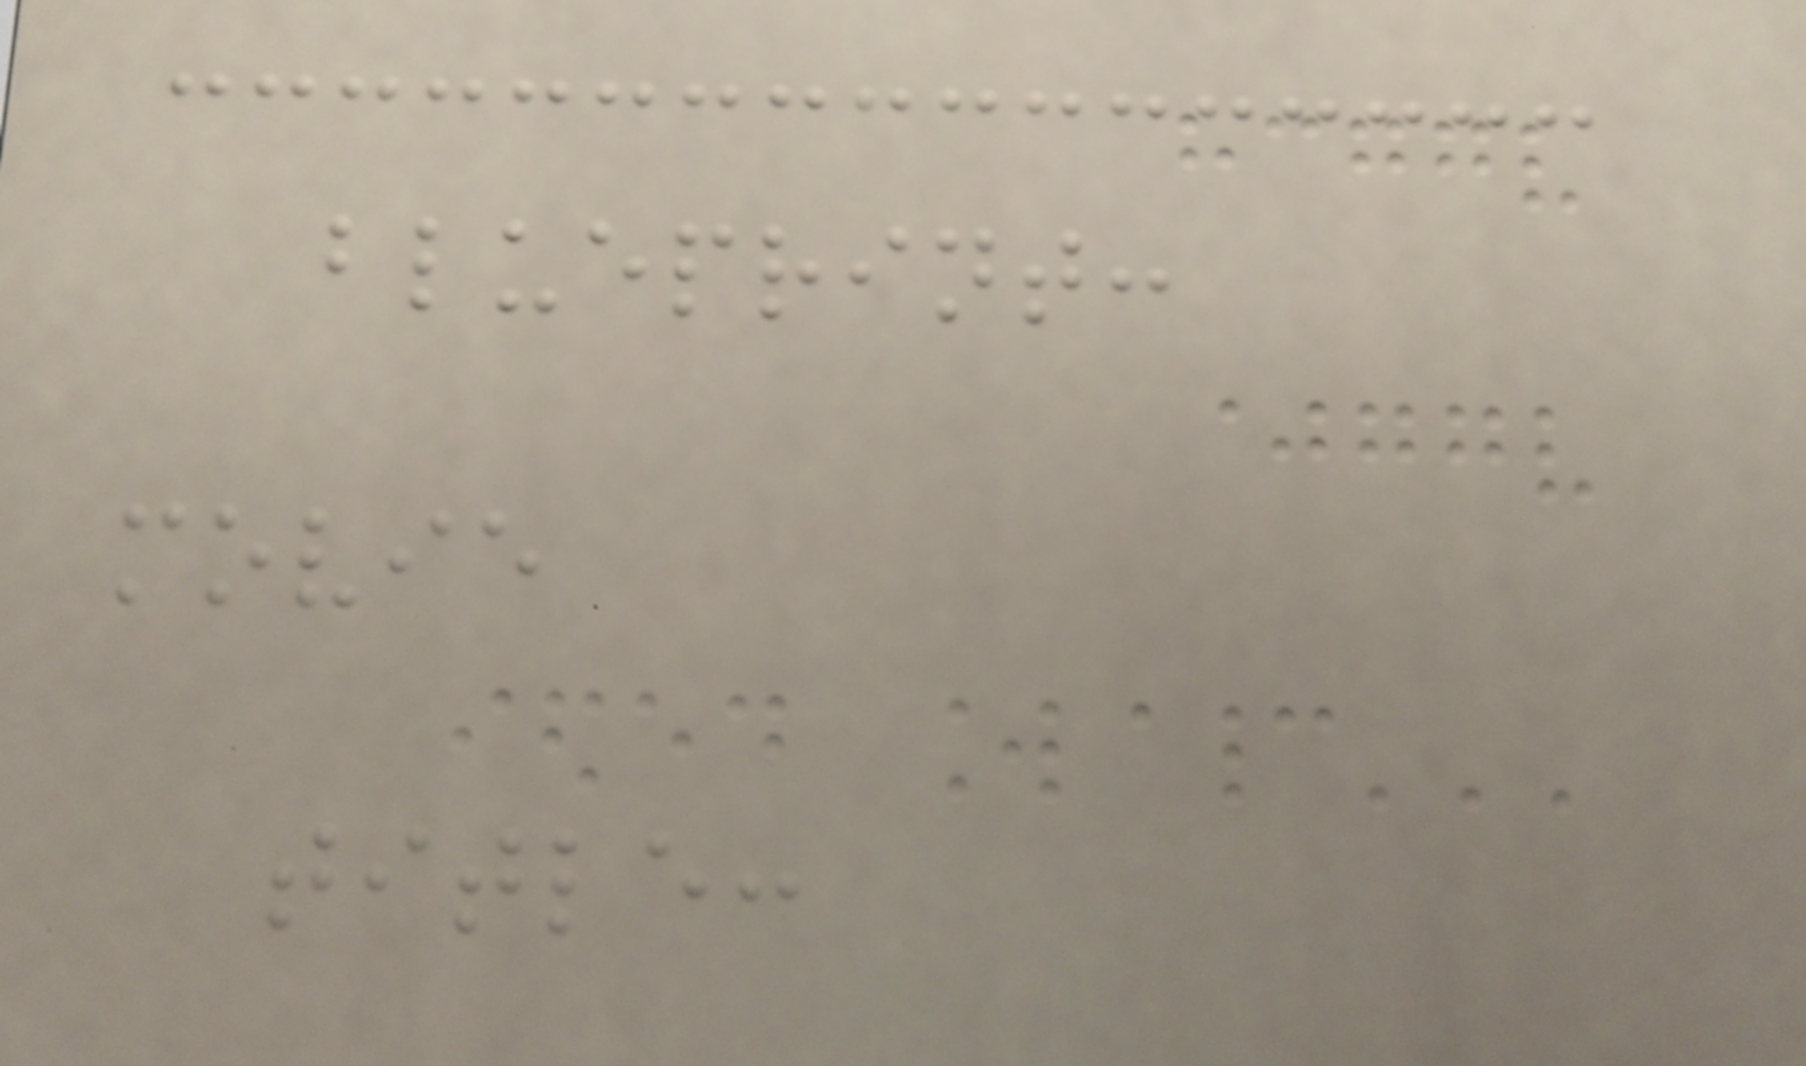blueprint:
movie
title:
